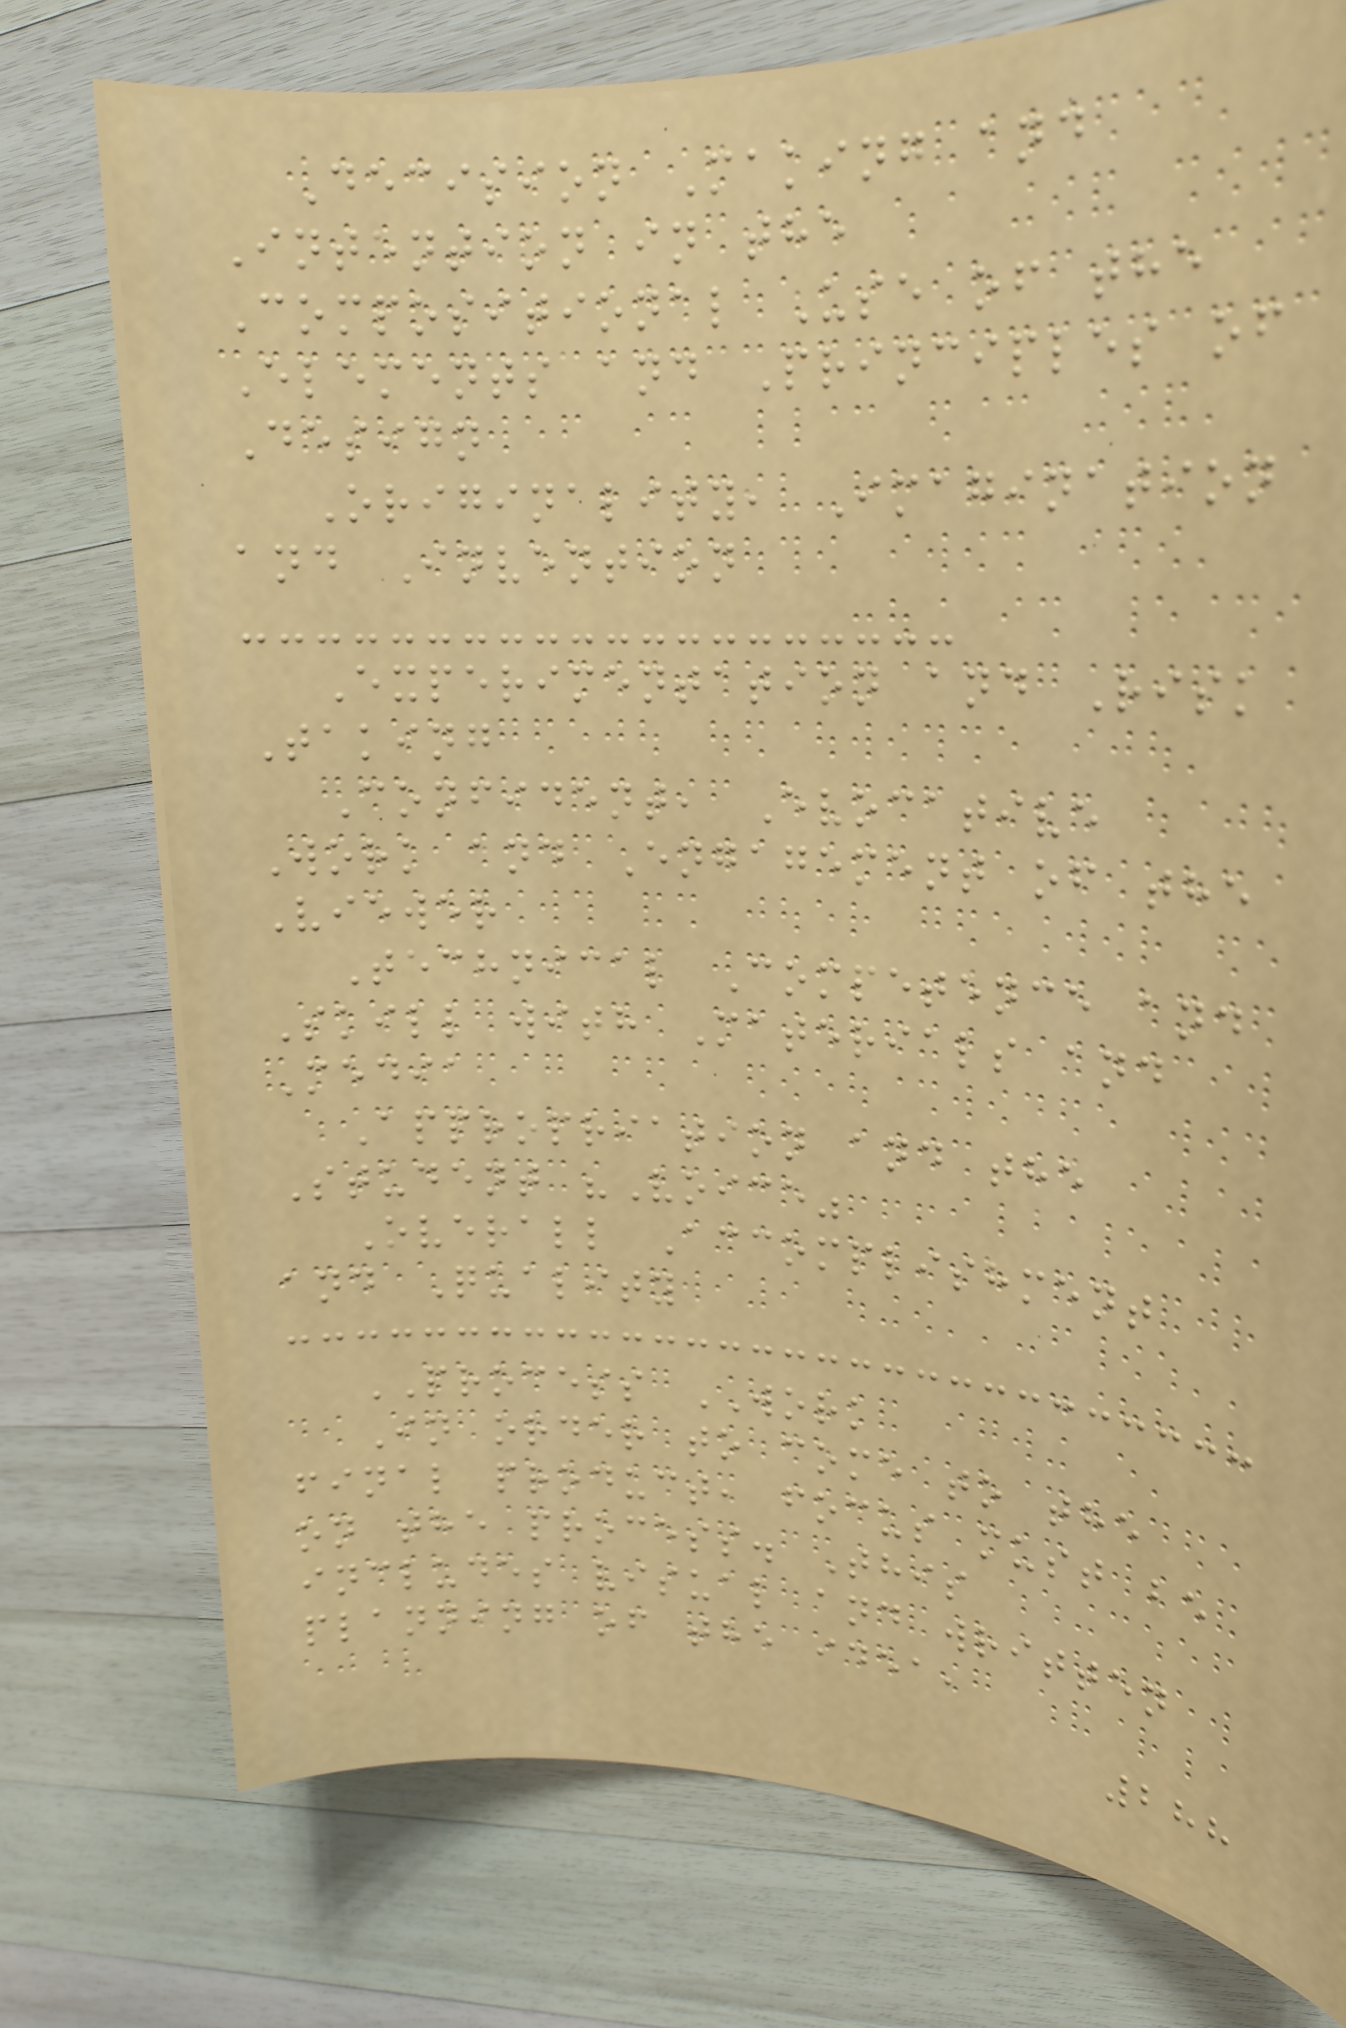Decision Making and
Intention in the
Compositional Use of the
Elements and Principles of
Design
Originality, Imagination
and Invention
Experimentation and Risk
Taking
Confident, Evocative
Work and Engagement of the
Viewer
Technical Competence and
Skill with Materials and
Media
Appropriation and the
Student "Voice"
Overall Accomplishment
and Quality
PROCESS WORK
In order to come to the
final product, focus must be
on the process. This
includes visual and written
planning of the idea,
288
